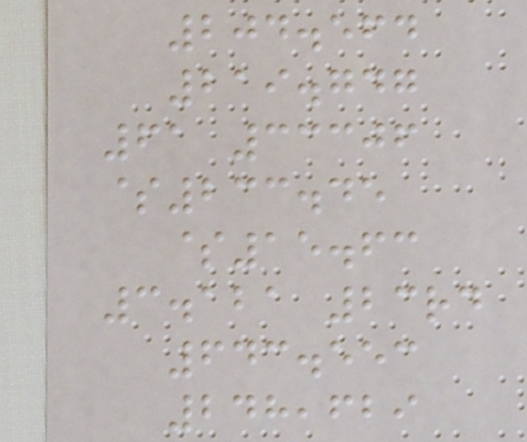204.564
219.747
61 33306
$233.45
$15.63
3.121 23rd
643.553
248,629
